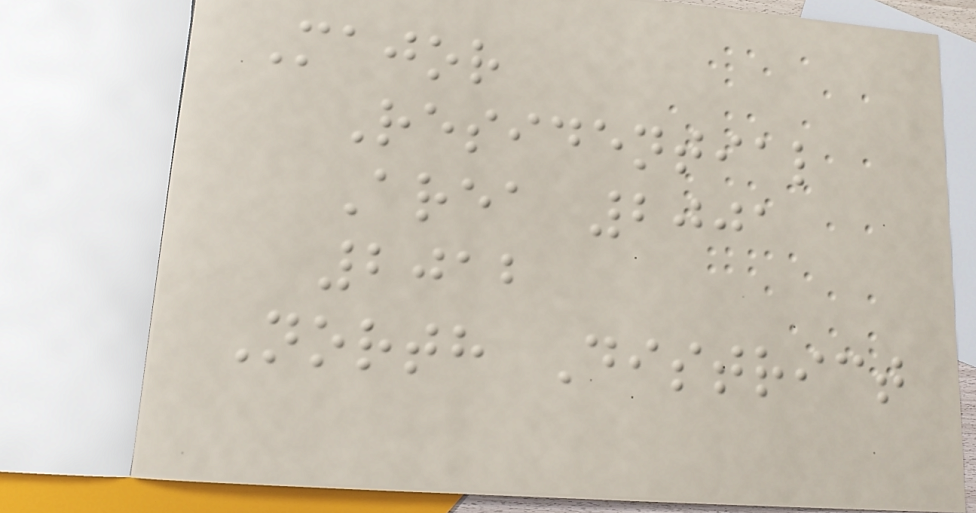Major
Residential
Area 2001
2012
North District
